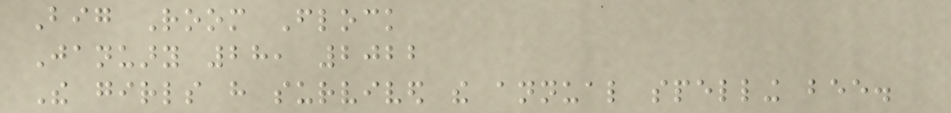Big Room Flock
January 28, 2022
The girls have survived the annual spelling bee.
